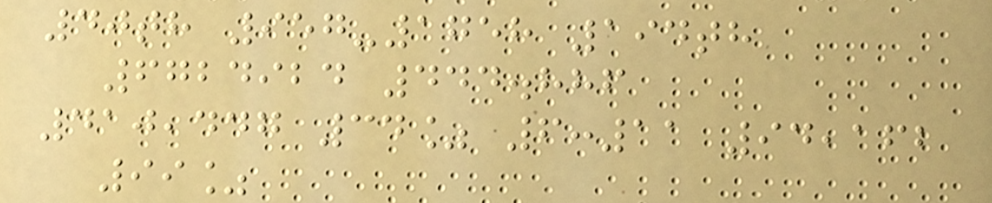40th 957-1758 194th
6724924 444.886
410,447 34% 6:11 94,162
99%
